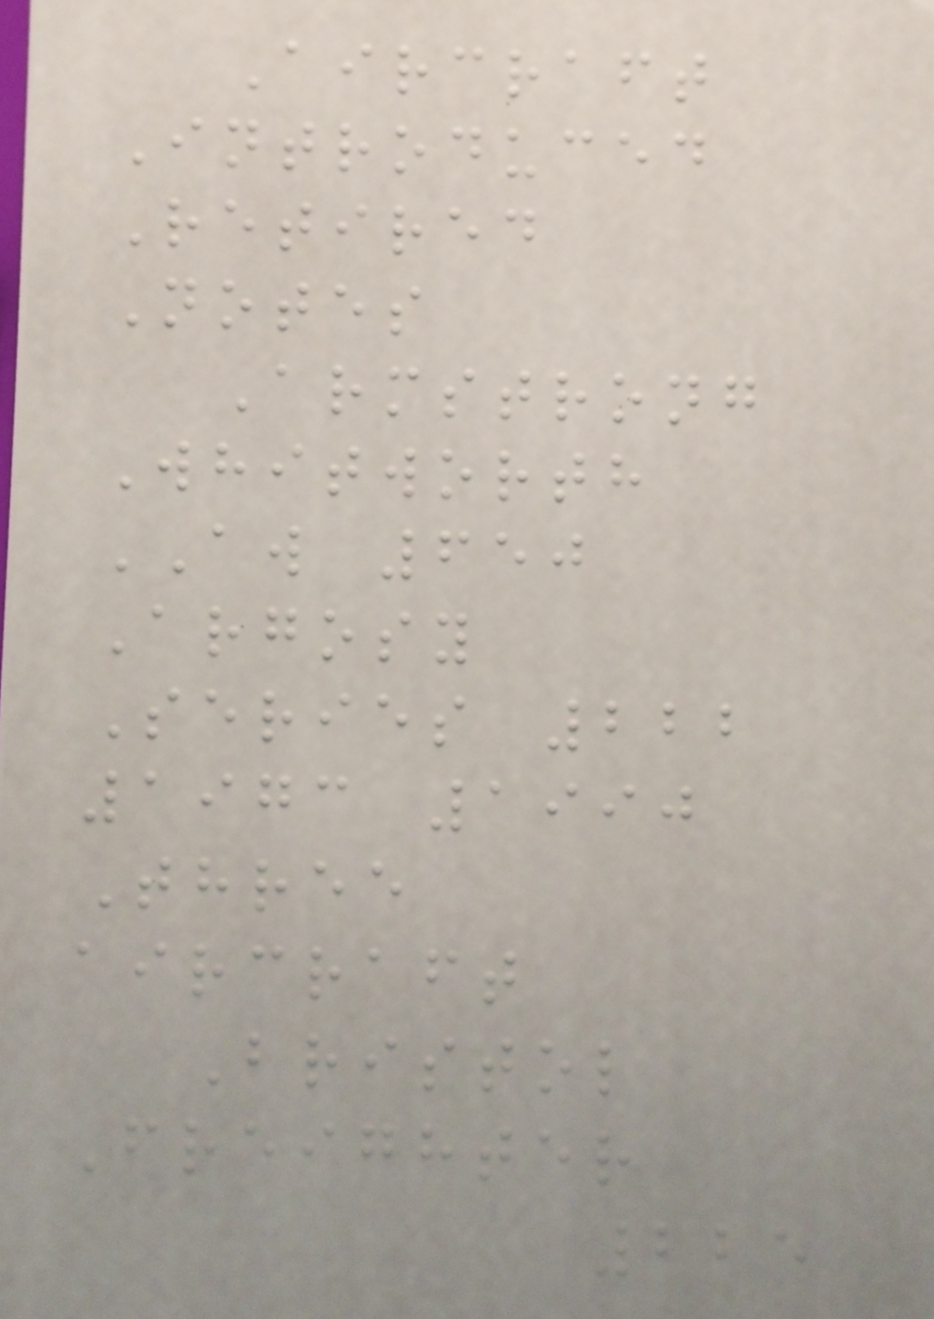Aircraft
Introduced
Retired
Notes
Armstrong
Whitworth
AW 650
Argosy
Series 222
1973 1990
Three
aircraft
Bristol
Freighter
225
